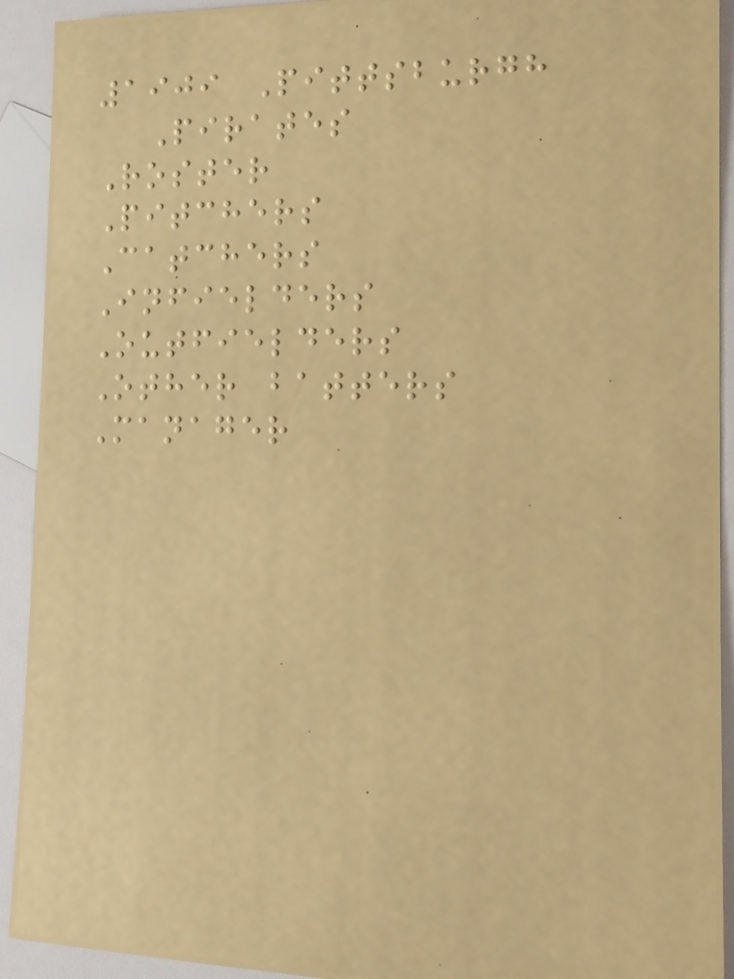1909 Pittsburgh
Pirates
Roster
Pitchers
Catchers
Infielders
Outfielders
Other batters
Manager
